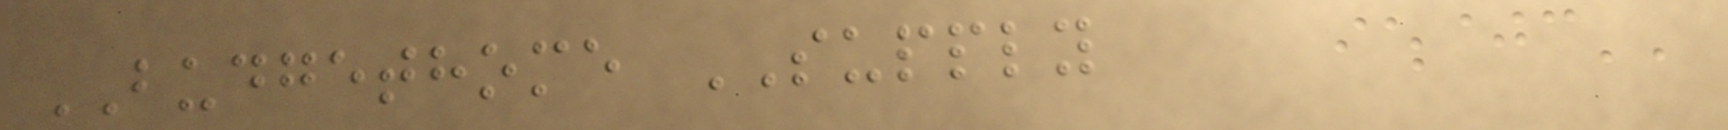BUDGETHOME SUPPLY
